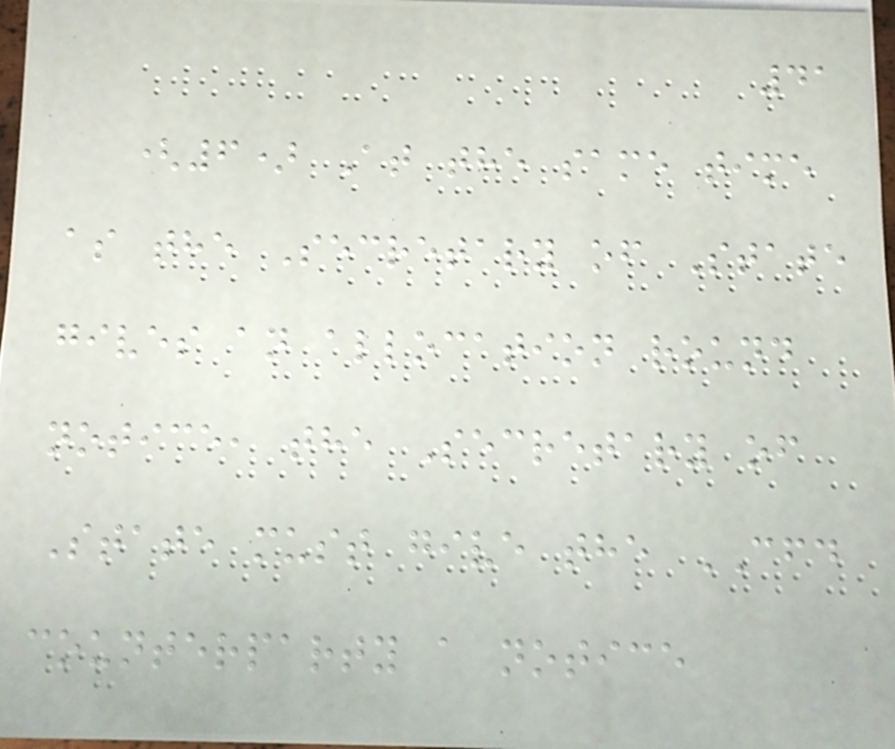41
(6) At the same time
as the Secretary of State
gives an allocation round
notice, the Secretary of
State must give the CFD
counterparty a notice
